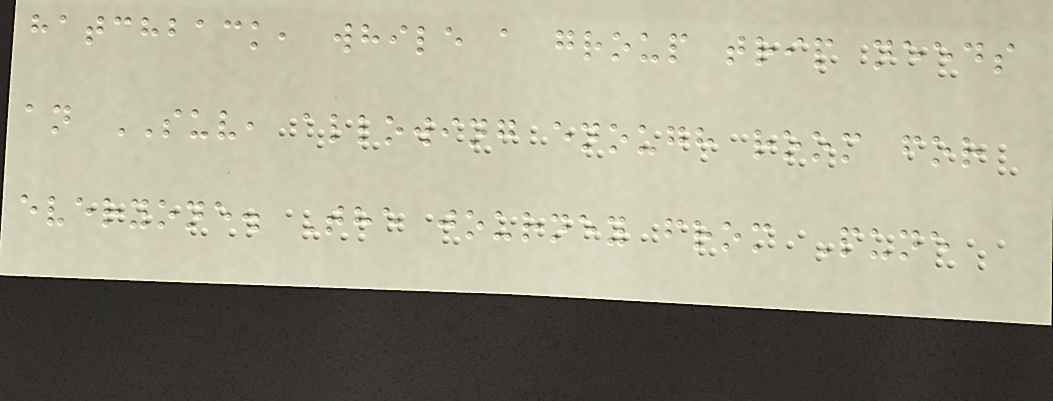hatchback, while a group trip needs
an SUV, allowing enough room for
everyone. The journey from Pune
